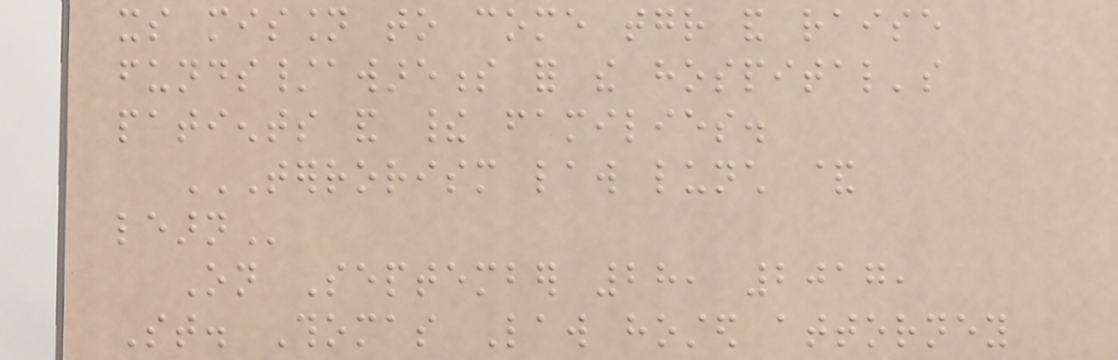its mission to come together and raise
funds/awareness for the hospital's
patients and their families.
TERRORISM LAW LUNCH &
LEARN
On September 28, 2017,
St. Thomas Law hosted attorney
